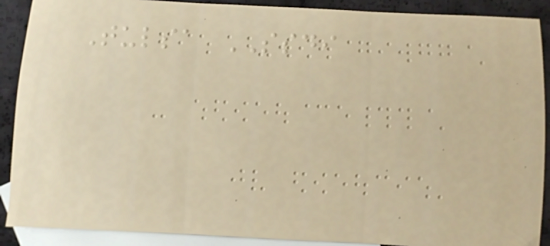Tulsa SSDI
